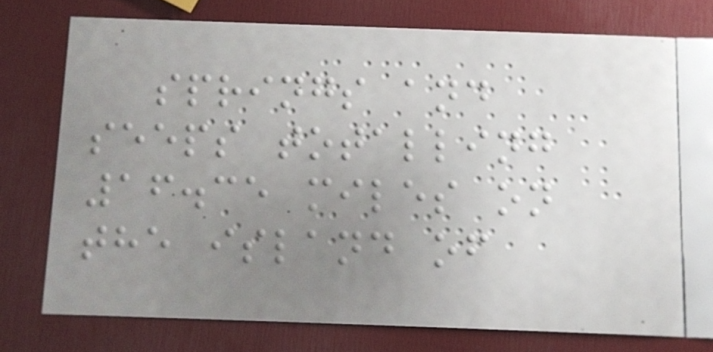springs and
seeps totalling
16.35 miles on
the island of
